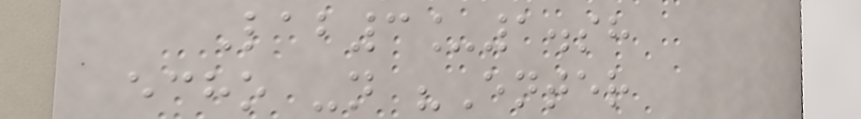Lab3_1.sh
echo -n "Enter
